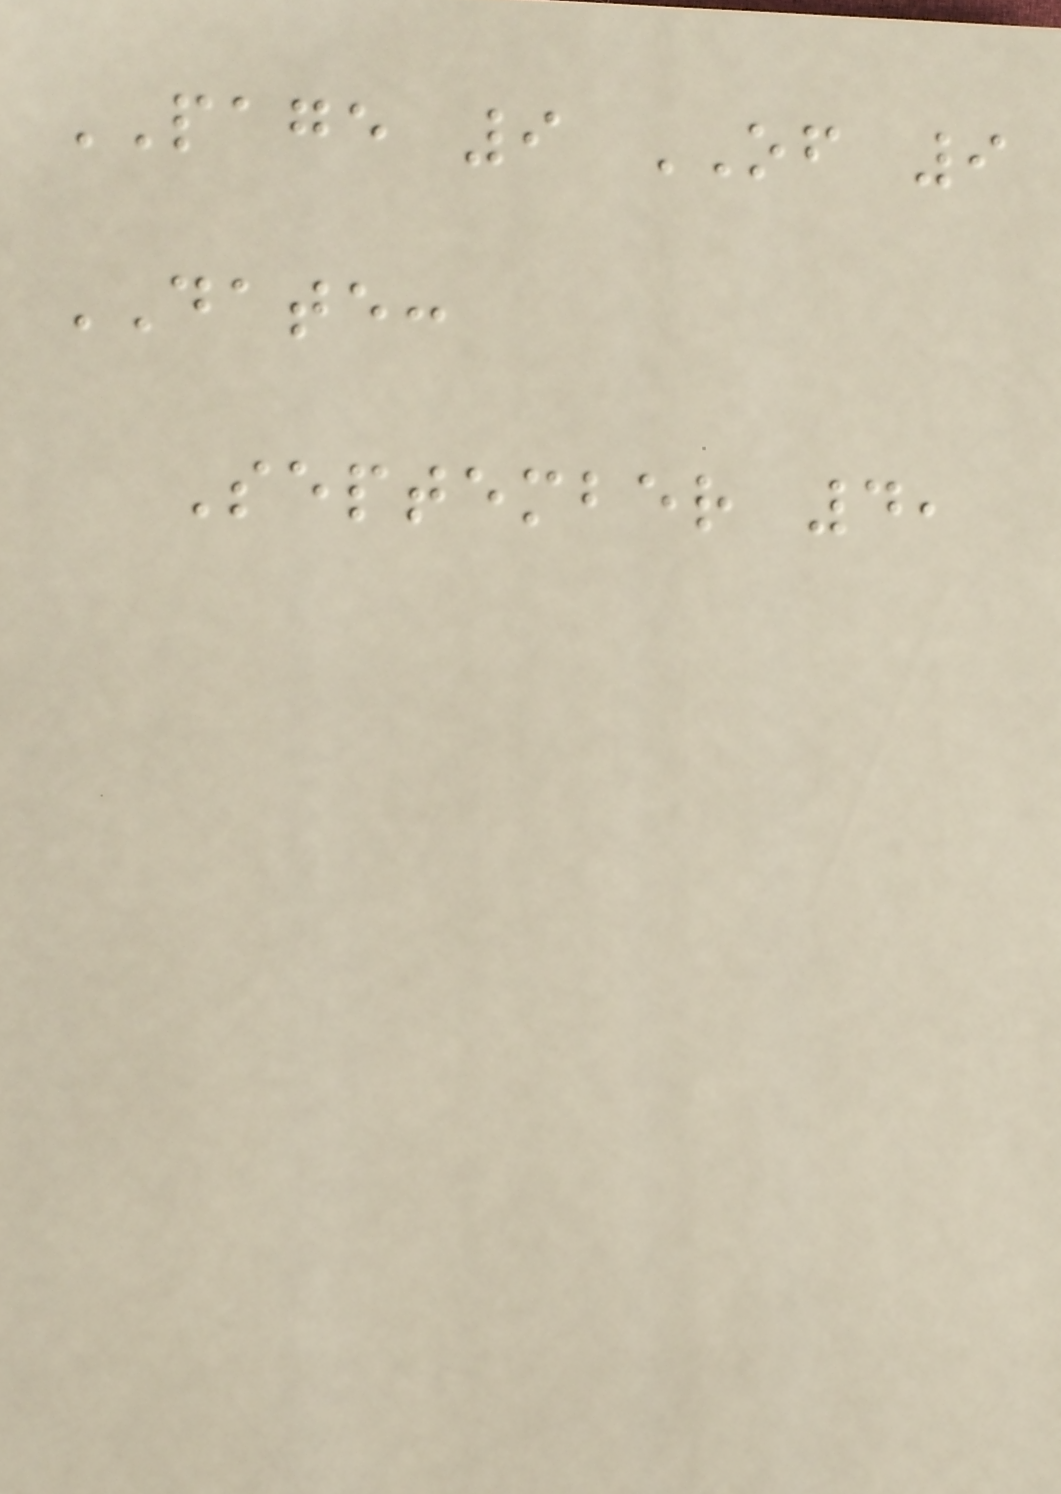PAGE 9 OF 9
DATE:
September 4,
